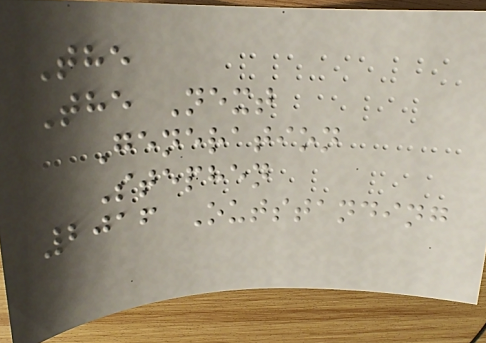The
The Next
Generation
Stephen
2016 Outstanding
